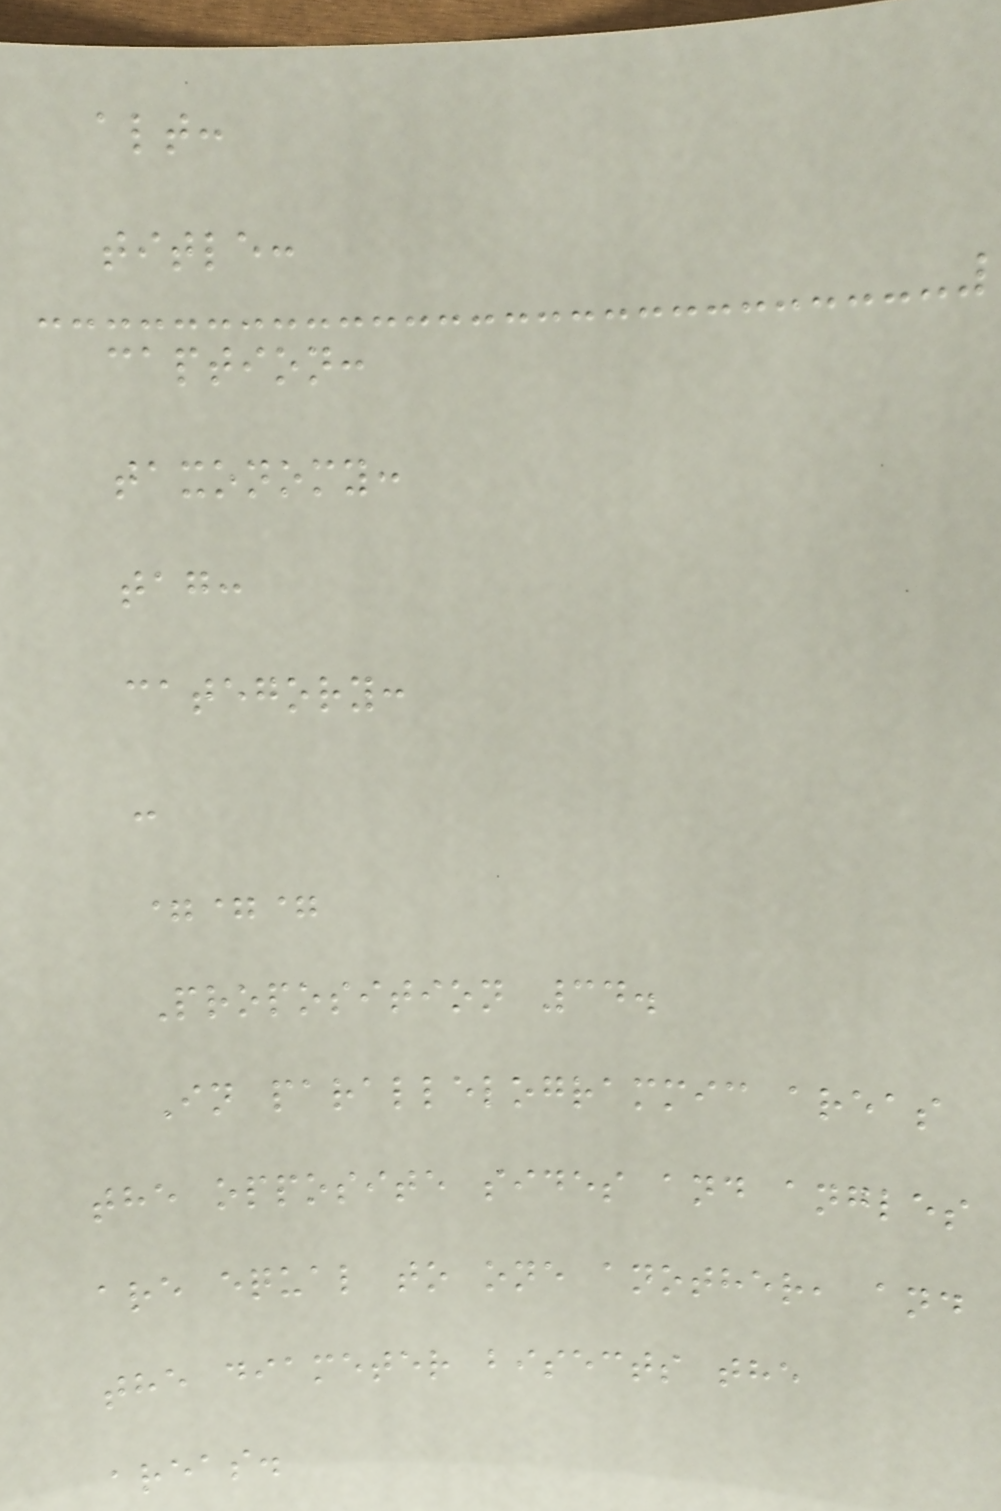alt:
title:
caption:
taxonomy:
tag:
category:
-
===
Proposition 34.
In parallelogrammic areas
the opposite sides and angles
are equal to one another, and
the diameter bisects the
areas.
